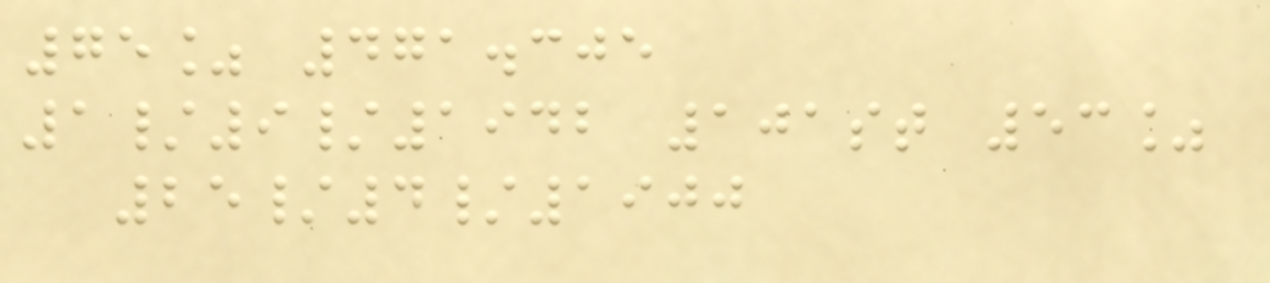75% 471.305
1/9/1942 101st 53%
25/4/1900
